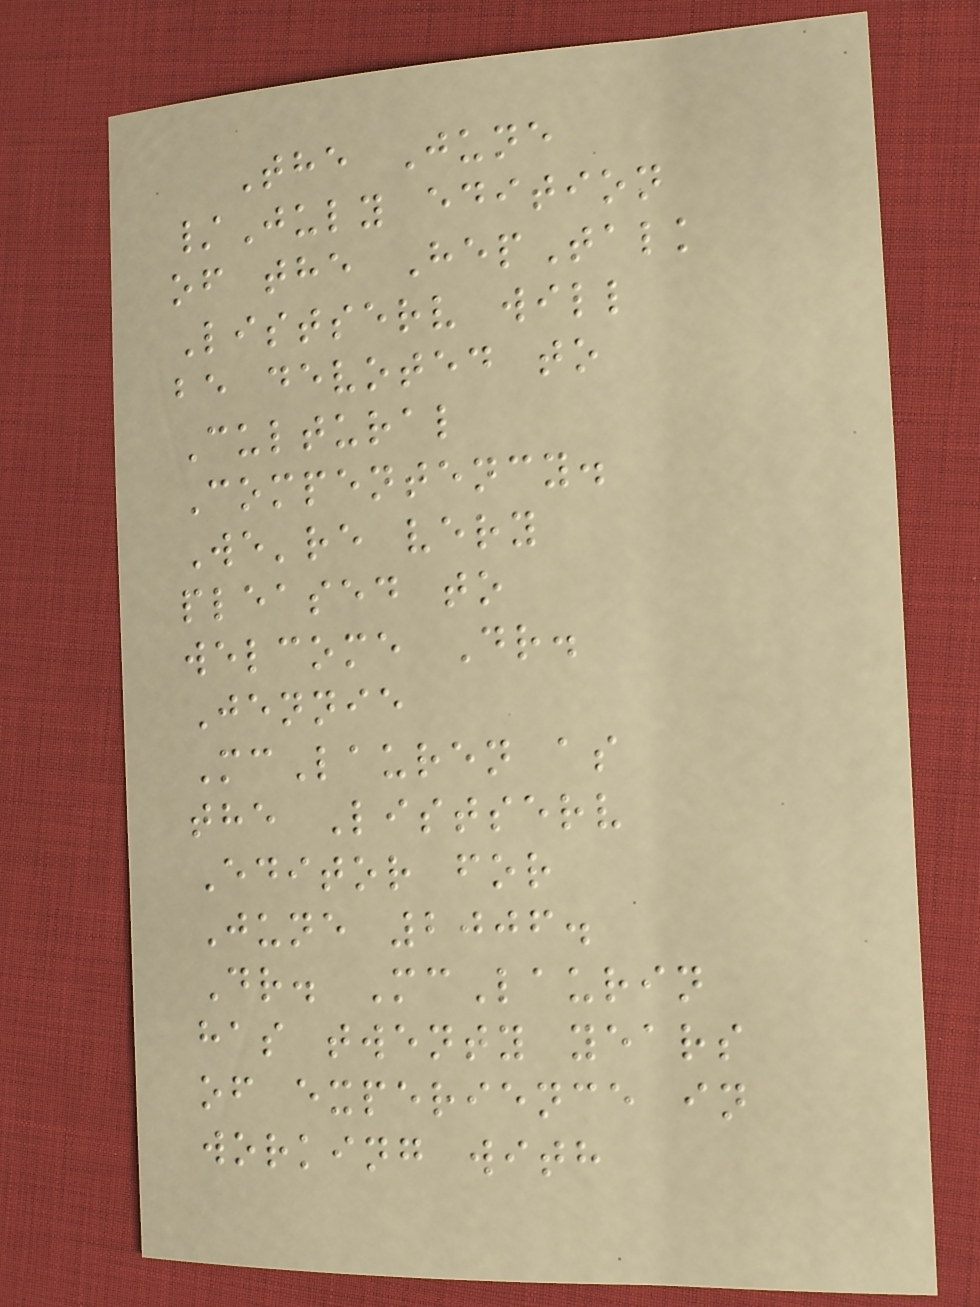The June
/July edition
of the HepTalk
Listserv will
be devoted to
Cultural
Compentency.
We're very
pleased to
welcome Dr.
Jennie
McLauren as
the Listserv
Editor for
June 2006.
Dr. McLaurin
has twenty years
of experience in
working with
